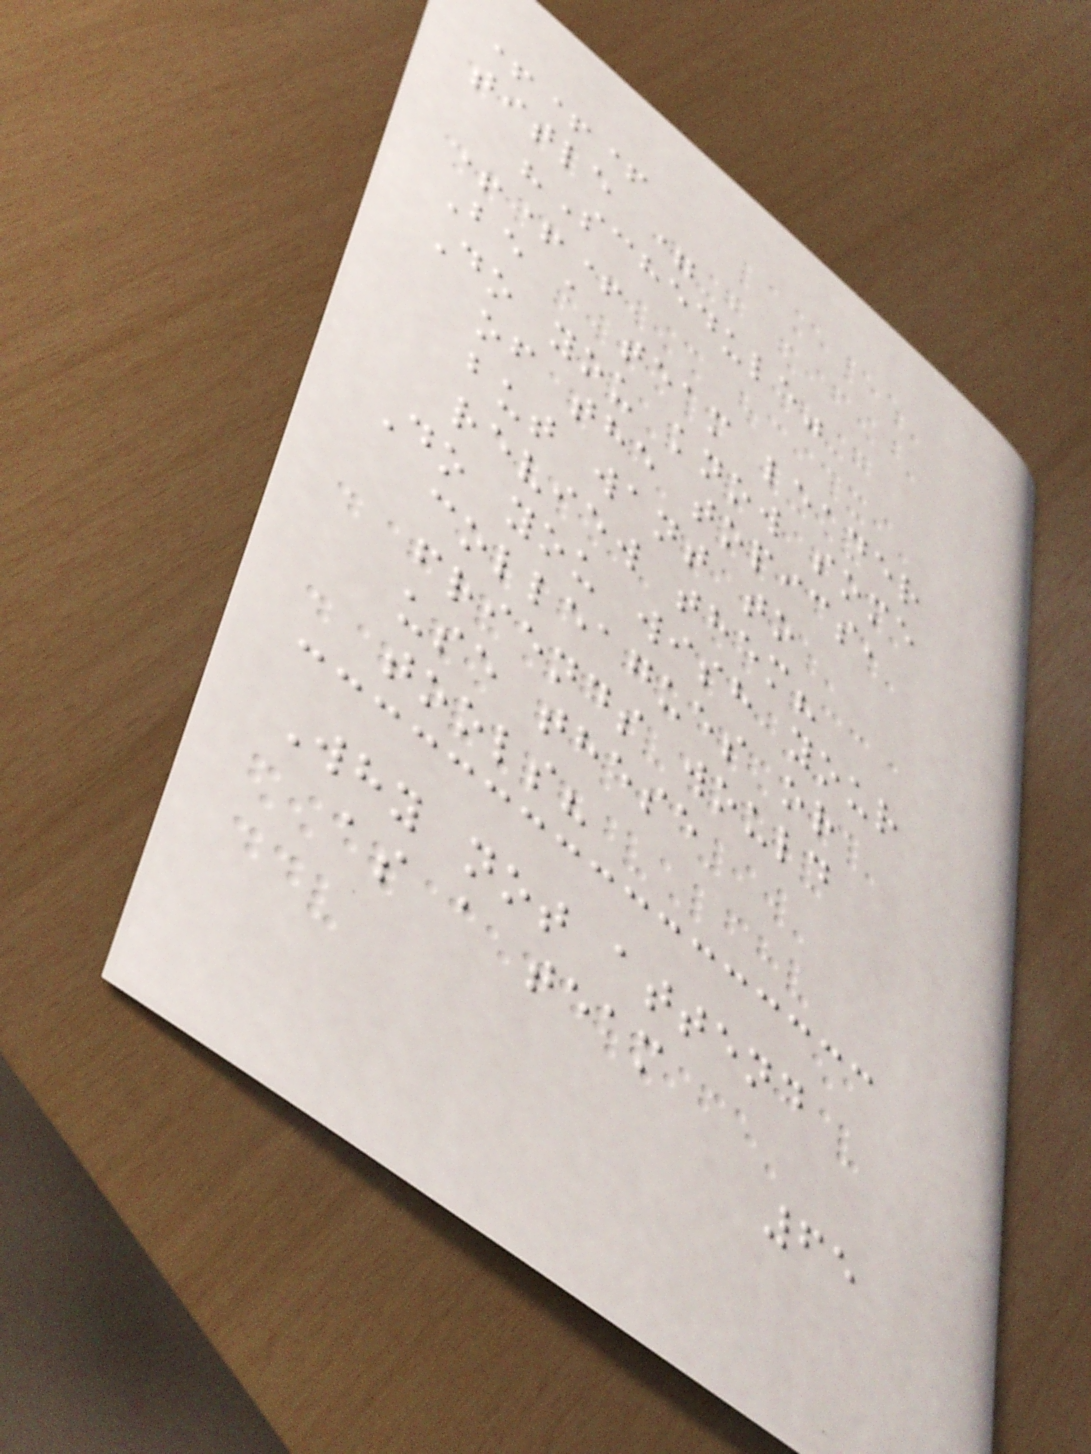+++
title =
"Schedule"
+++
Be a team leader
Do you know some
of the topics,
but want to
review them?
Do you wish your
colleagues or
friends would
use these
tools?
Why not attend
as a team
65
